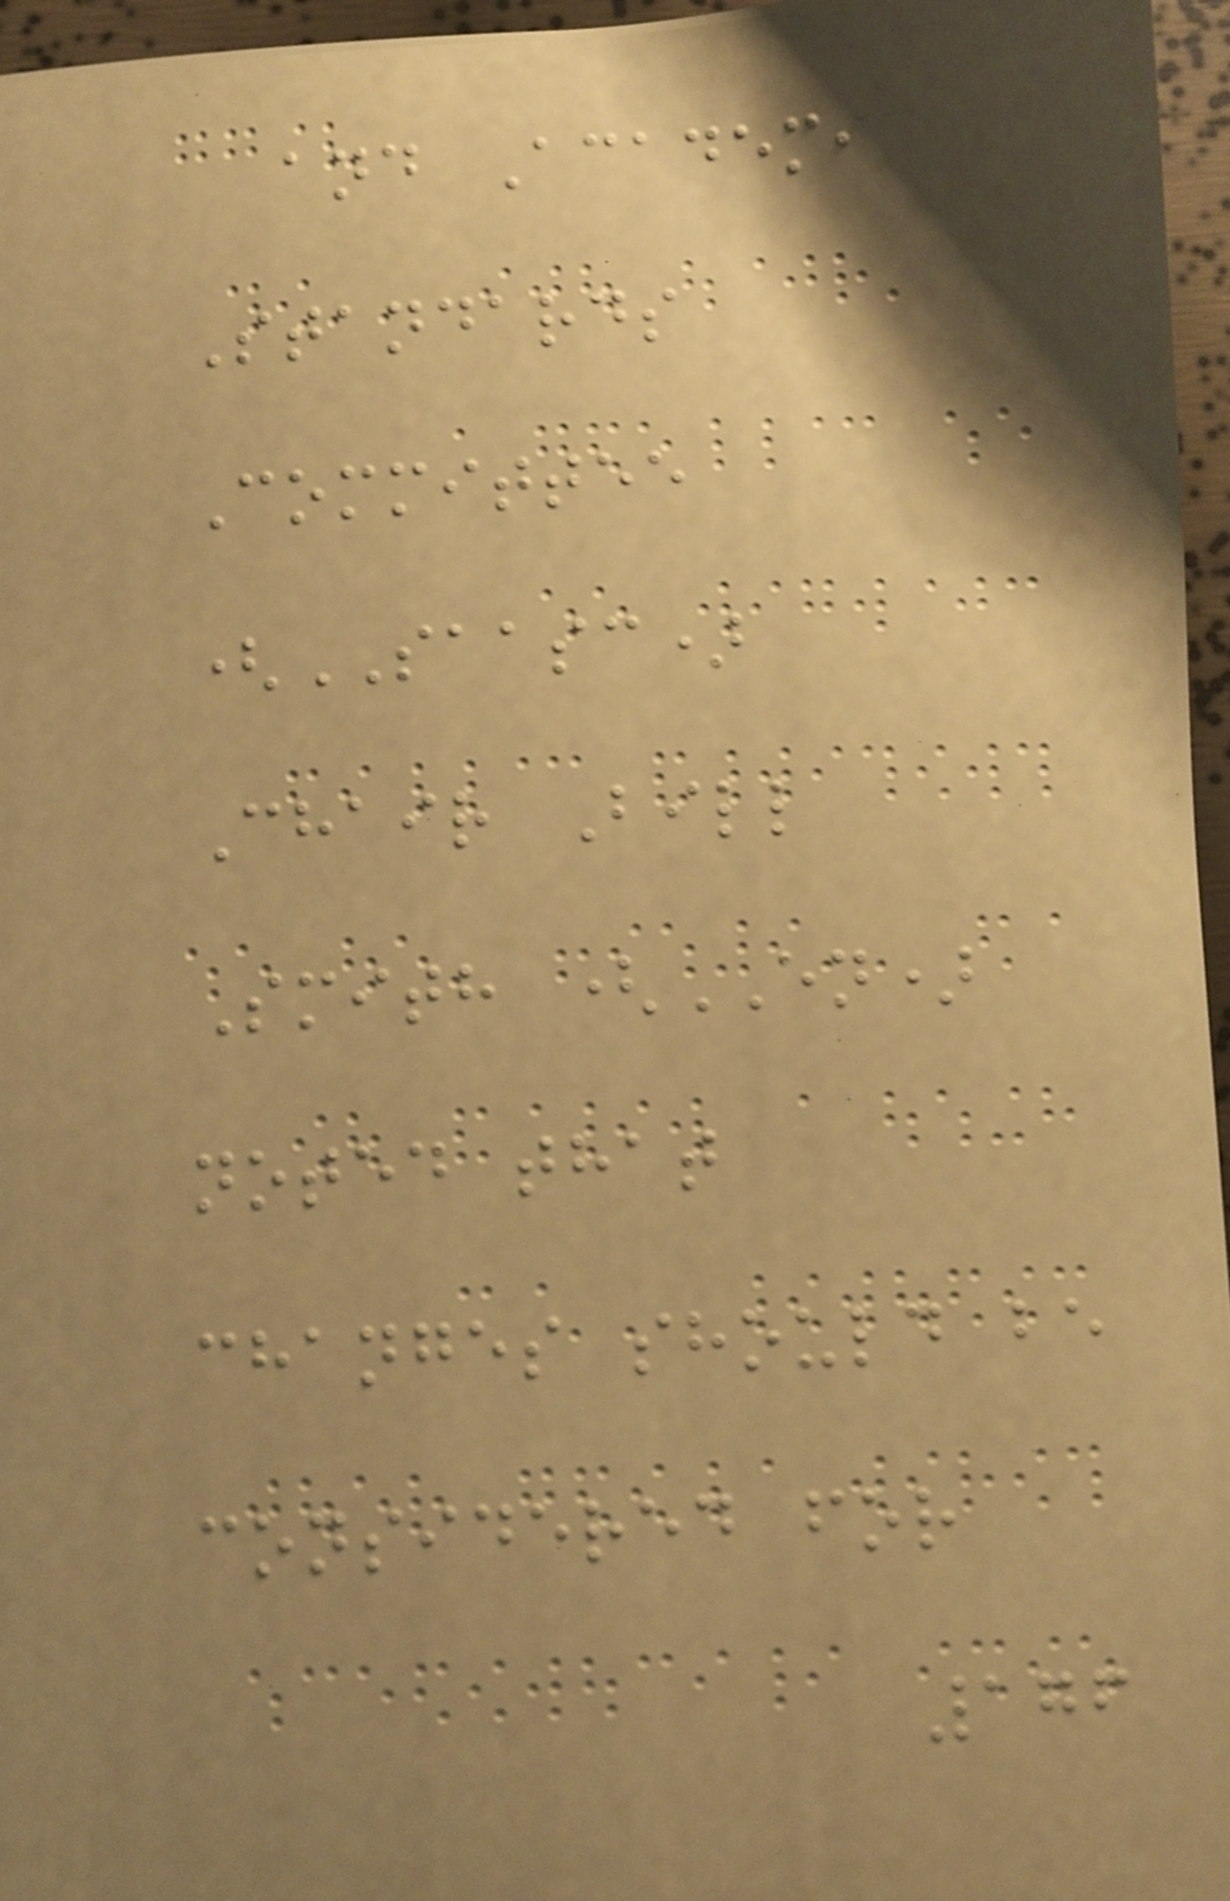and Academic
Standards
Committee
(SAASC)
Chair Bill
Smith (EN)
noted that
changes should be
considered for
176
